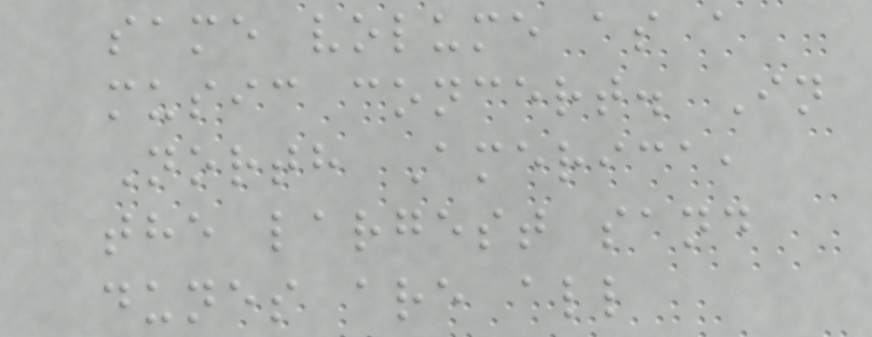same volume as a
music concert. In
North America,
the largest sand
dunes are all
